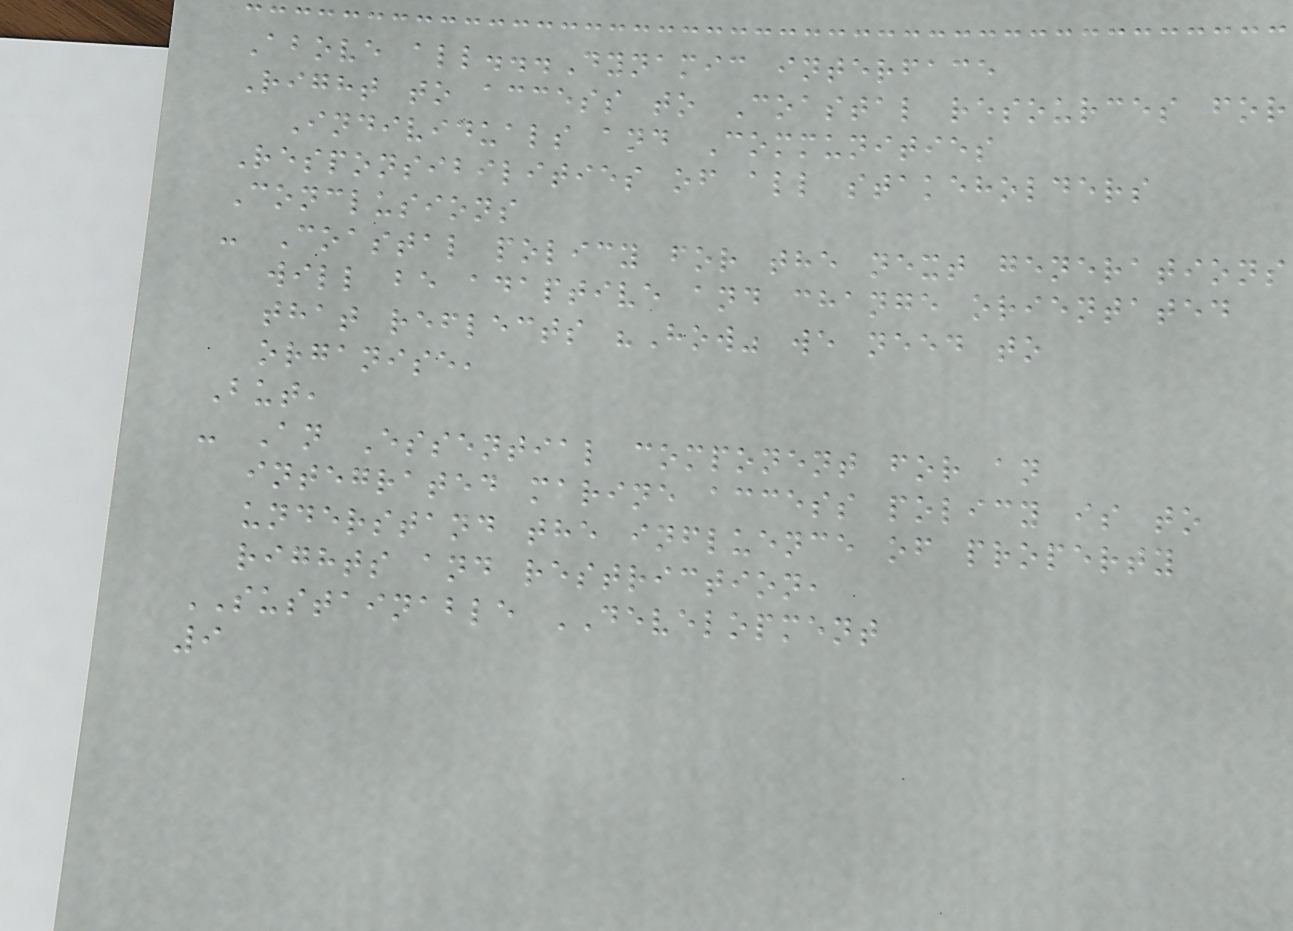Above all...Dynamic interface
Right to access to Coastal resources for
Individuals and Communities
Responsibilities of all stakeholders
Conclusions
- Coastal policy for the next generations
will be adaptive and change orientated
that reflects "How" we need to
organise,
But,
- An Essential component for an
integrated marine access policy is to
understand the influence of property
rights and restriction,
SUSTAINABLE DEVELOPMENT
9
